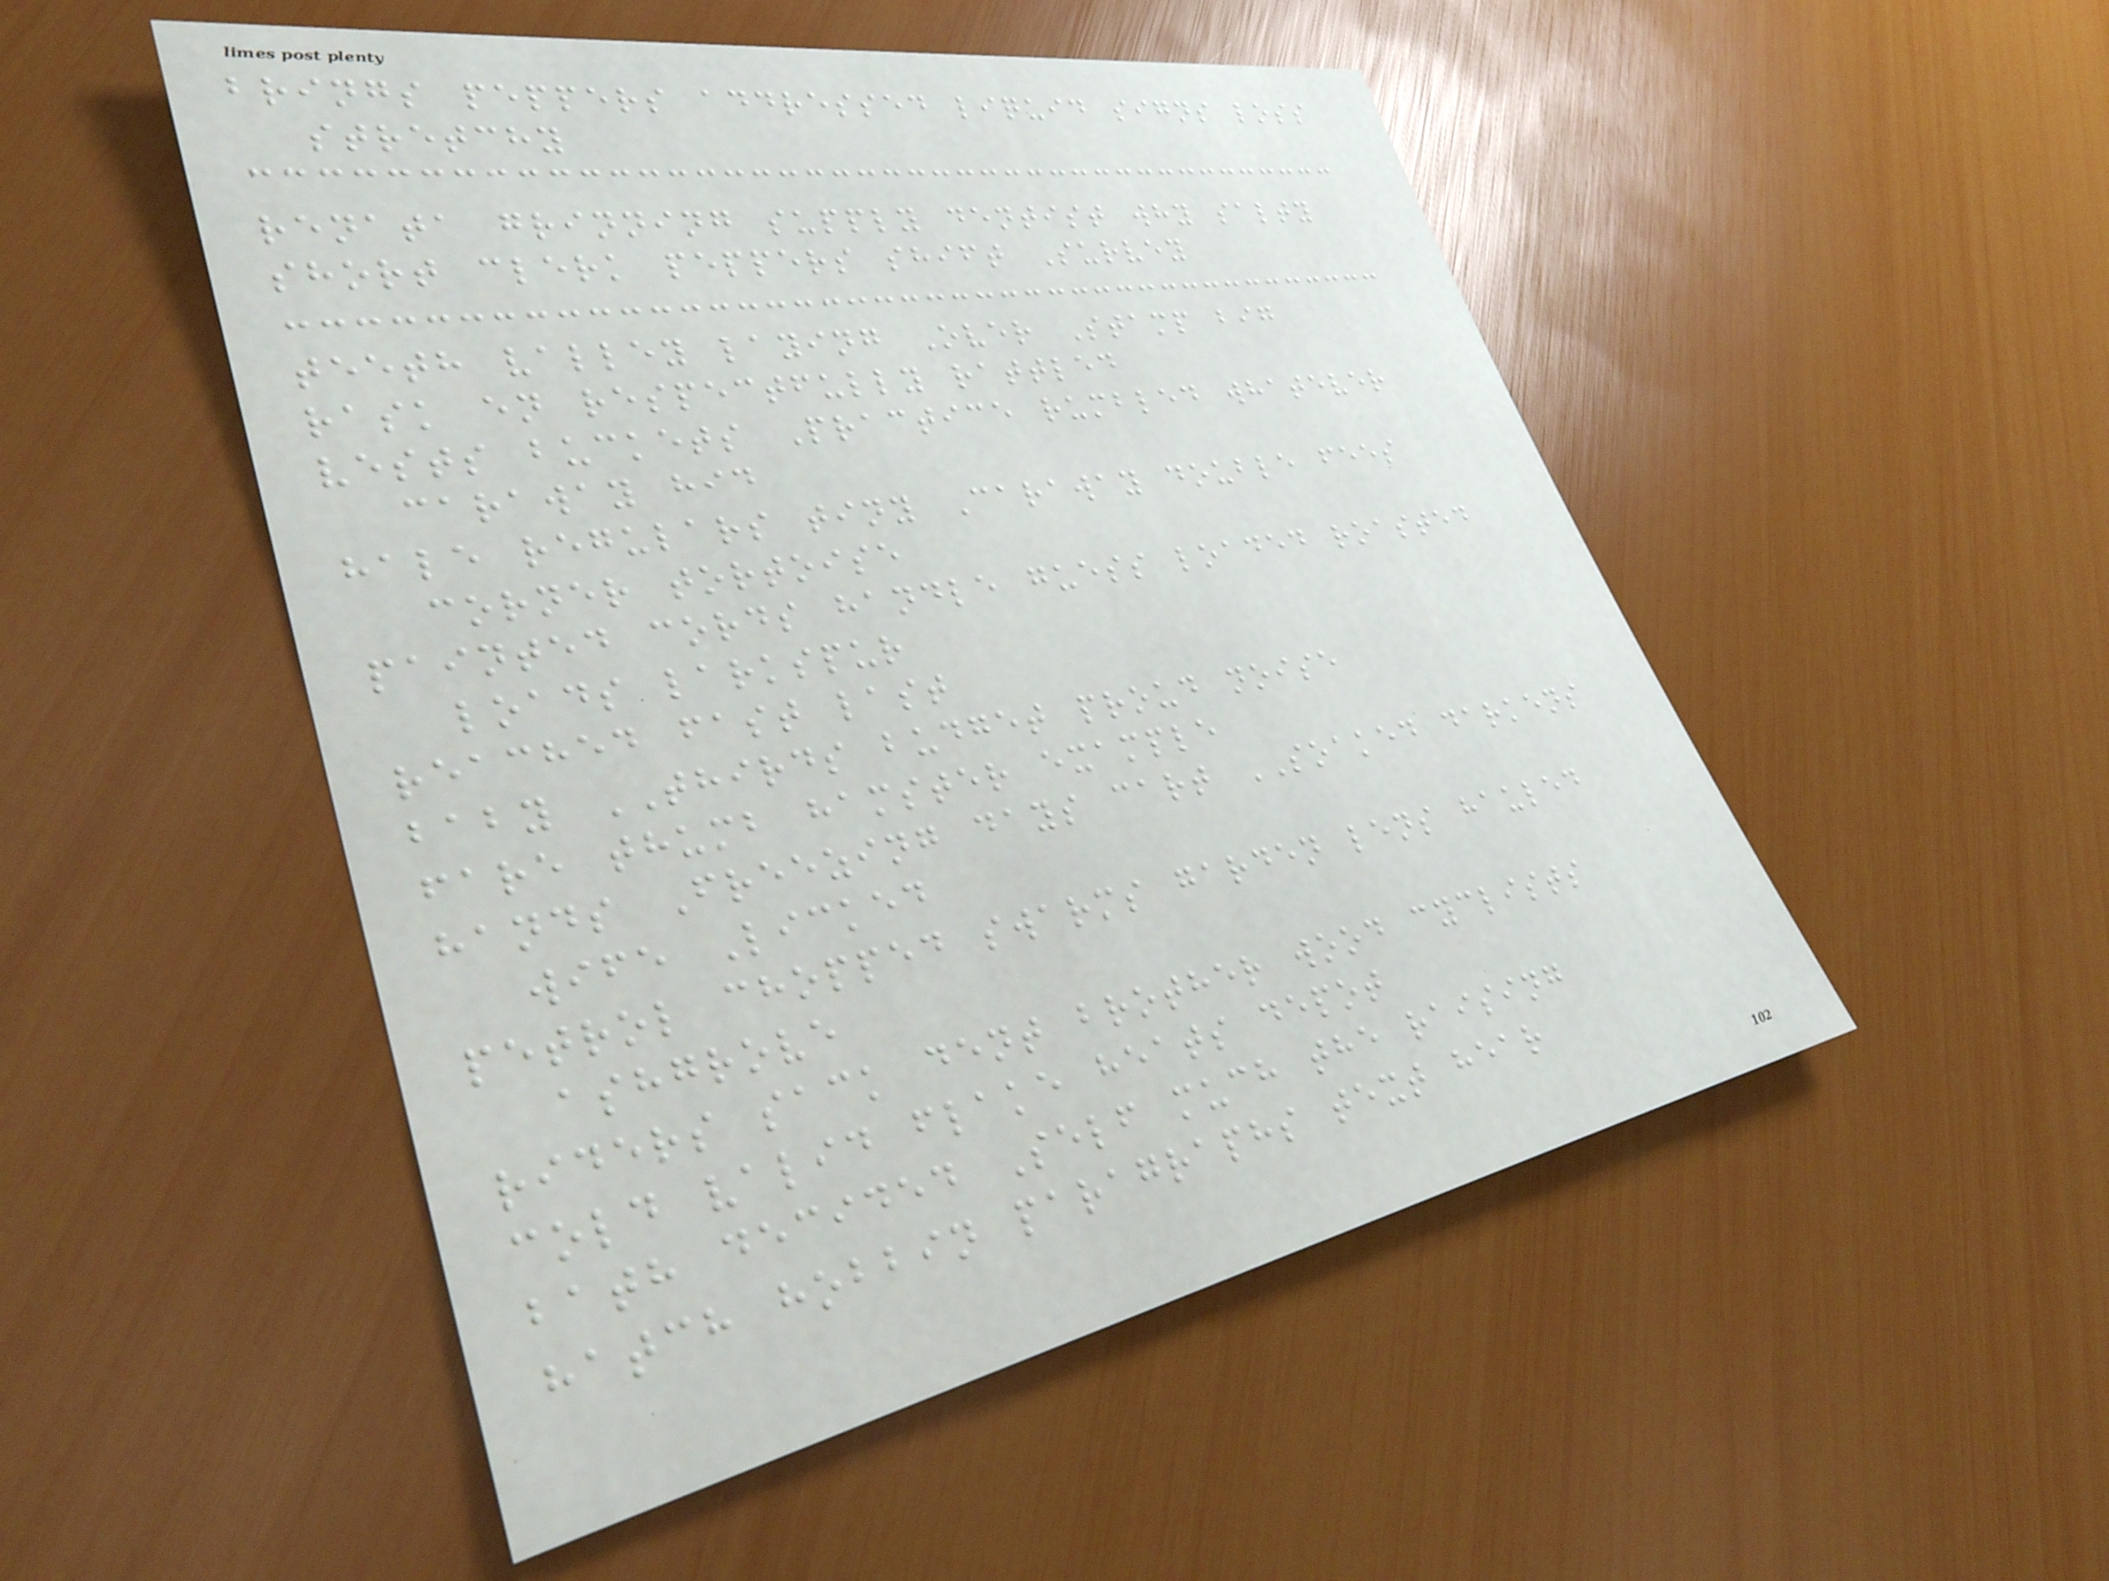brings peppers addressed liquid signs loss
stretchy
renata grinning supply dentist why salty
short clerk peppers shift Survey
teeth valley laying Over Stamp big
rask en respectfully rattled
vests buckets Practice rumbled whatever
caraway hid
hale regulars tiny Caraway double fees
corner tortoise
painted cords handle guess loaded roasted
loads larkspur
reached fast last
baby THIRDS budget proud noise
fare thumb hamster example
hands Freezing days cart SOAKED darkens
wife Licked
petrol chopped swarms garden lens hauled
ashgrove
riders sack dent brother wood cyclists
cold valid flake heats depot
bath decided Self much the raising
hatch hobbin paragraphs text hear
